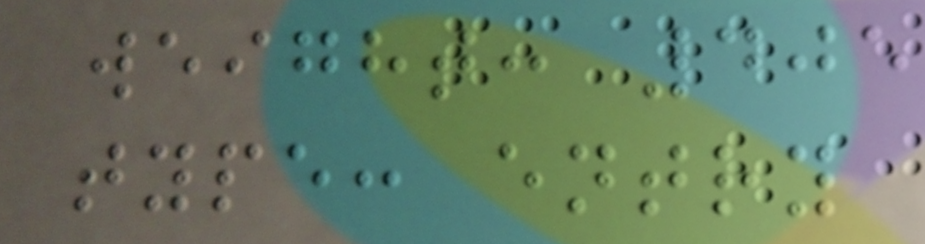weight: 405
type: entry
